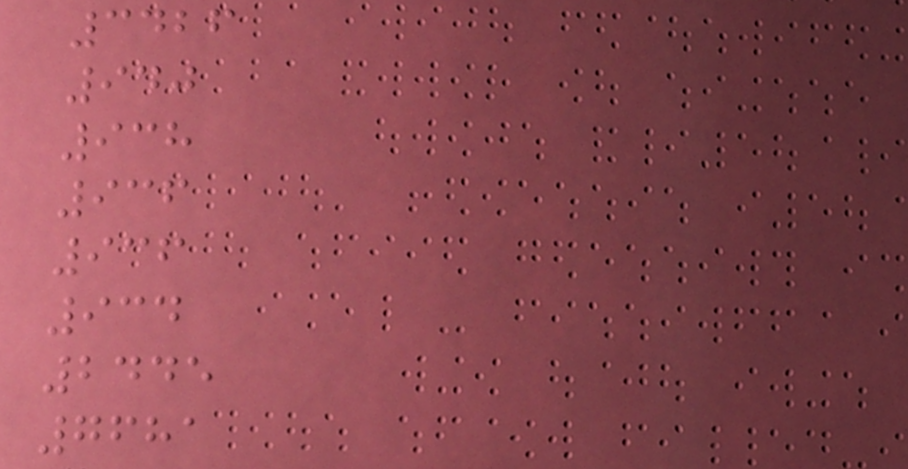3426
940
938
936
936
934
2445
7681
